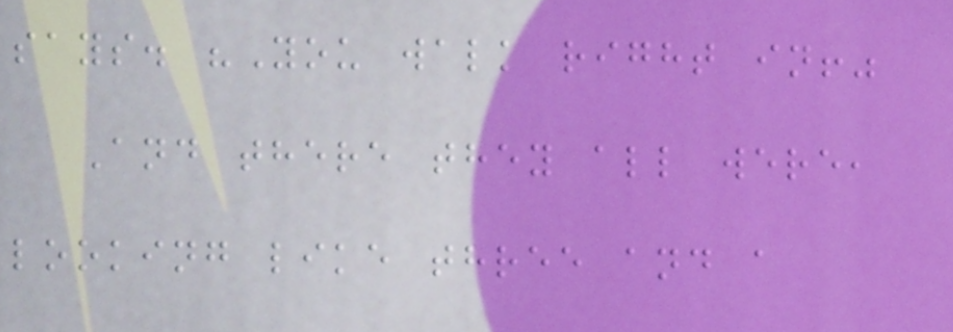says. "You walk right in!"
And there they all were,
looking like three and a
